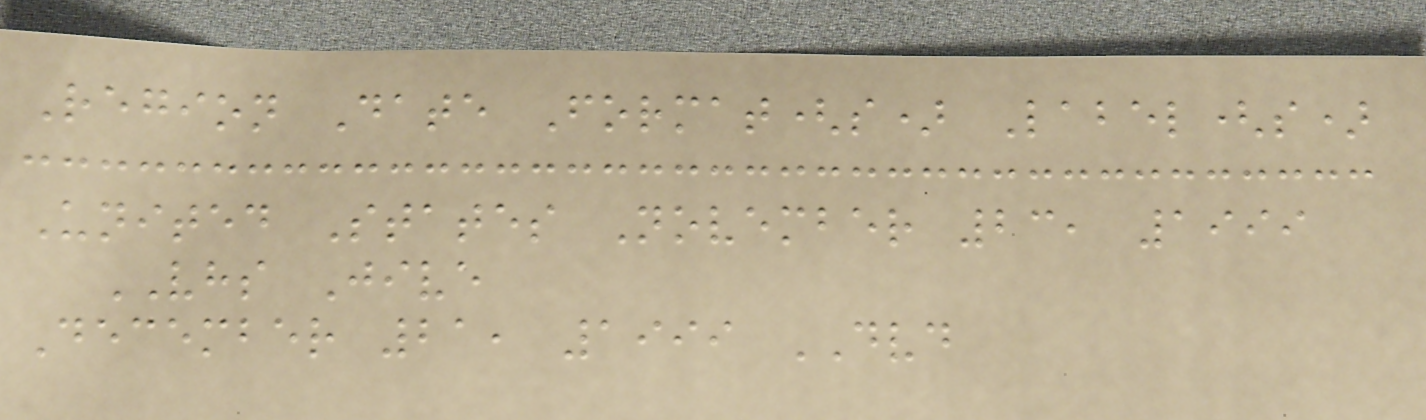Region Date Format(s) Label(s)
United States November 23, 1999
VHS Jive
December 21, 1999 DVD
